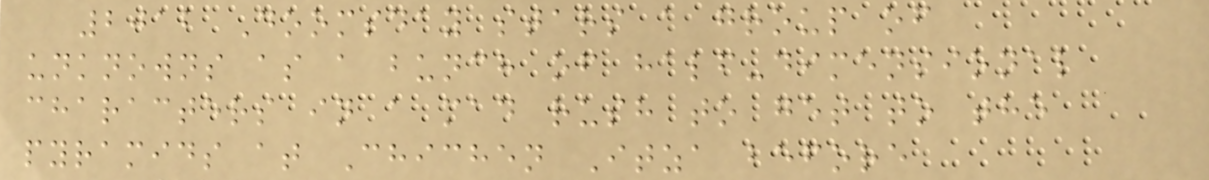2012 Doomsday stars a group of
unknowns as a bunch of half-dimensional
characters in a mad rush to get to the
pyramids at Chichen Itza before
